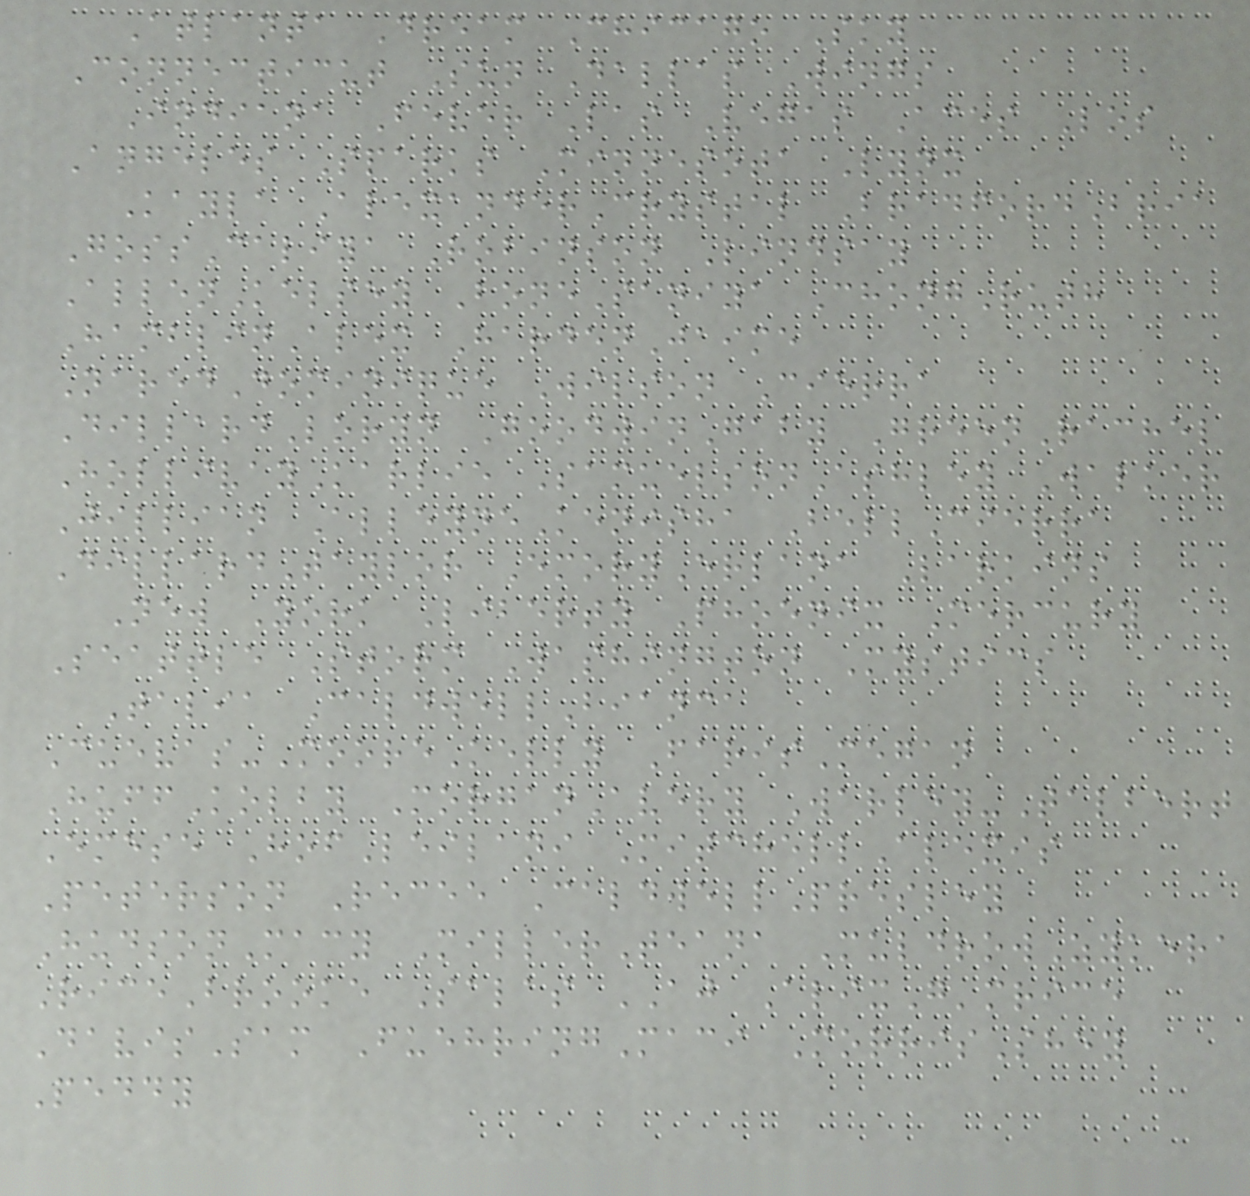Atlanta Dream Chicago Sky
Connecticut Sun Dallas Wings
Indiana Fever Las Vegas Aces Los
Angeles Sparks Minnesota Lynx
Kayla AlexanderCrystal BradfordBria
GossCaliya Robinson Lindsay
AllenKelsey BoneSaniya ChongRuth
HamblinAlex HardenJaime
NaredDominique Wilson Cierra
DillardLoryn GoodwinGaby GreenRachel
HollivayKarlie SamuelsonAshley Walker
Jillian AlleyneKenisha BellCierra
DillardTaylor EmoryErlana Larkins
New York Liberty Phoenix Mercury
Seattle Storm Washington Mystics
Talia CaldwellBianca
Cuevas-MooreKelly FarisMegan
HuffKolby MorganAvery Warley-Talbert
Emese HofLeilani MitchellAlexis
Peterson Recee CaldwellPresley
HudsonMacy MillerTeana MuldrowZykera
RiceBrooke Salas AJ AlixG'mrice
DavisSam FuehringMaci MorrisShey
Peddy
